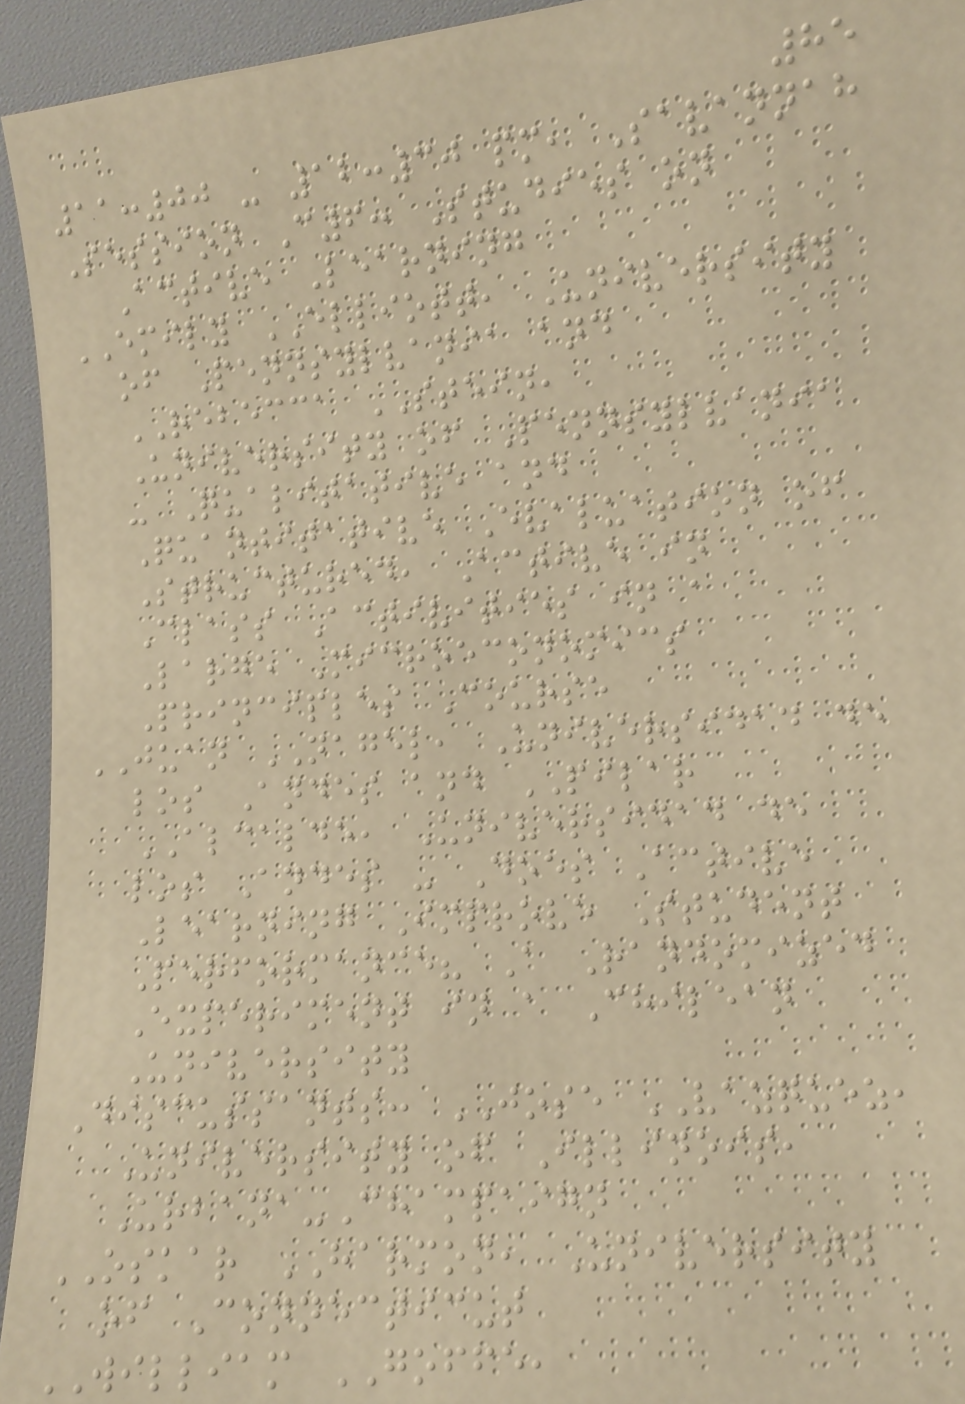85
11:00 - 12:30 pm, Savannah
Session C6: Studies on
Active Learning
EMILY ELLIOTT, University
of Pennsylvania and
REBECCA STEIN,
University of Pennsylvania
- Qualitative and
Quantitative Evaluation of
Structured, Active in
Class Activities in a
Large Microeconomics
Principles Course
JUAN NAGEL, Universidad de
los Andes and PILAR
ALCALDE, Universidad de
los Andes - Does Active
Learning Improve Student
Performance? A Randomized
Experiment in a Chilean
University
Discussants: JOSE VAZQUEZ,
University of Illinois,
Urbana-Champaign
OSKAR HARMON, University
of Connecticut
WILLIAM GOFFE,
